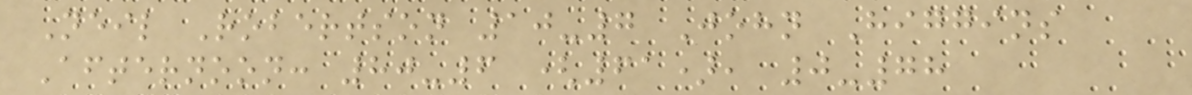Neil Robertson 10-7 John Higgins
Afternoon: 80-6 (61), 0-78
